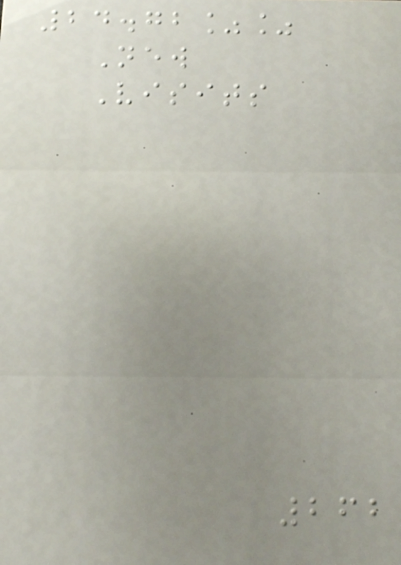24.72%%
New
Visits
262
